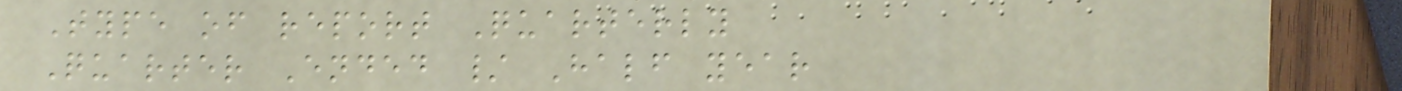Type of report Quarterly
Quarter Ended / Half year
